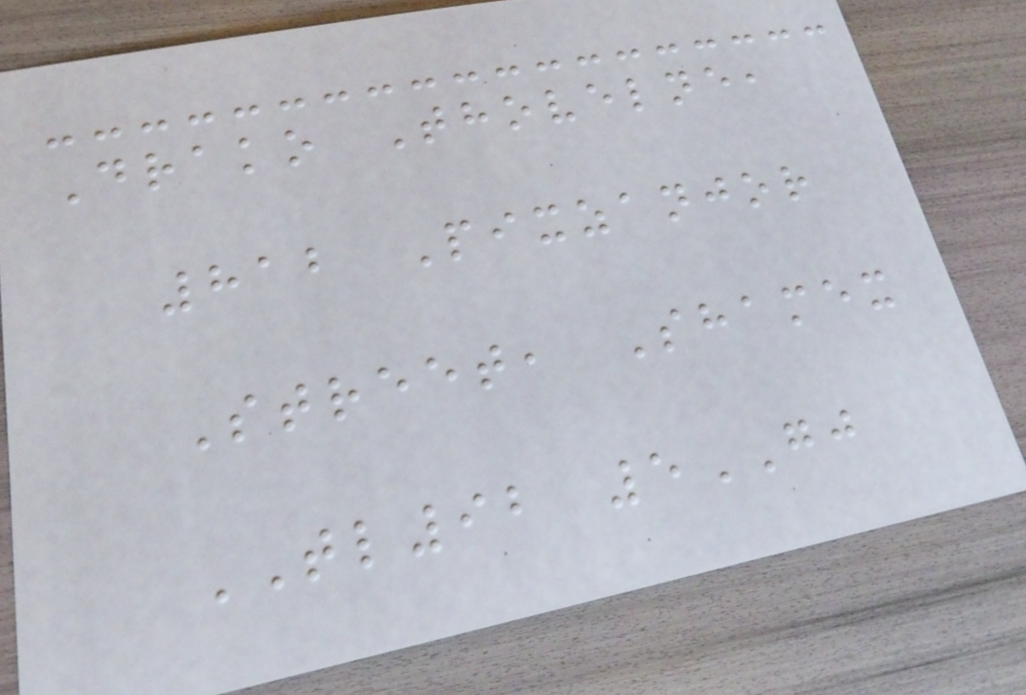Drako Thovelne,
812 Pixzanjor
Street, Shamex
TL92 5GJ
